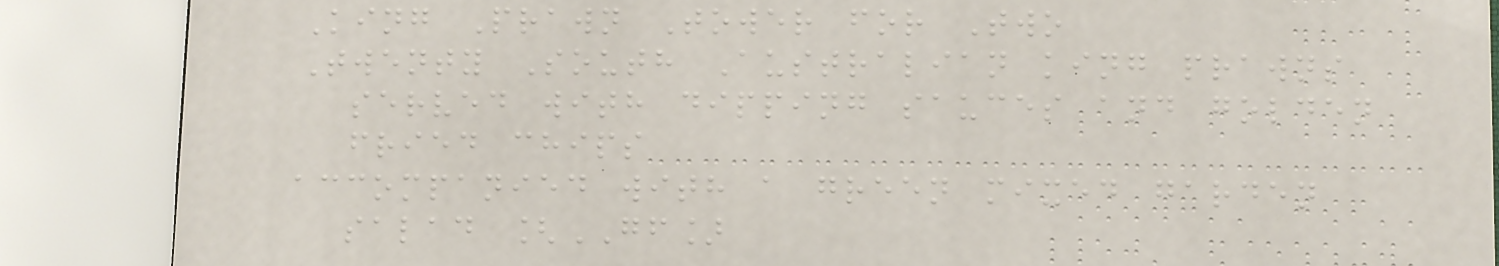King Prawn Tower for Two
Twenty South Australian king prawns
served with dipping sauces and golden
fried chips
accompanied with a green mixed garden
salad [GF]
